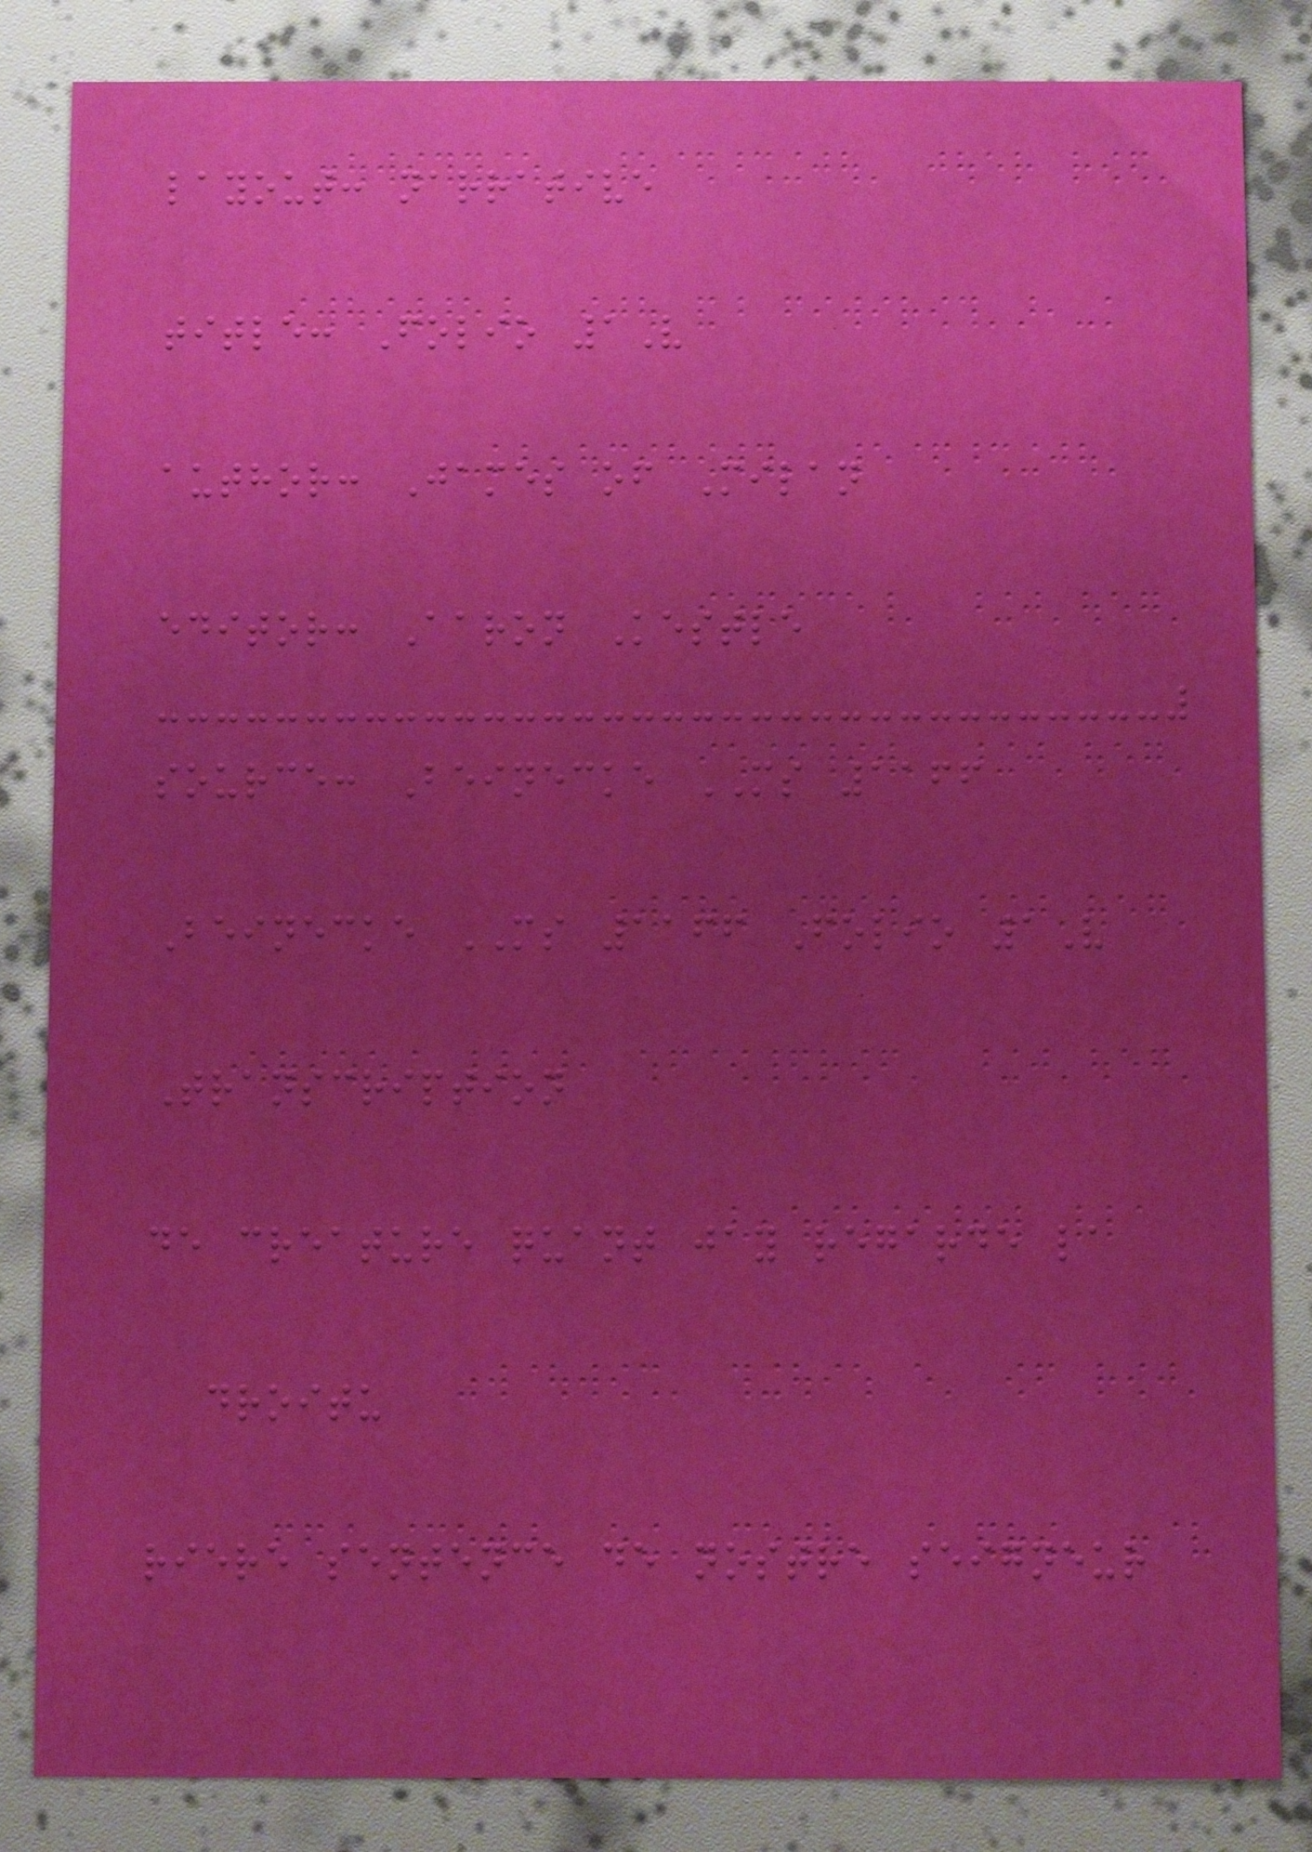layout: narrative
title: Folio 1V
author: James of Milan
editor: Aaron Kestle
source: Beinecke MS 1166
Beinecke MS 1166 Folio 1V
Transcription
de creature quant jay regarde la
droitu
riere sentence de nostre seigneur
